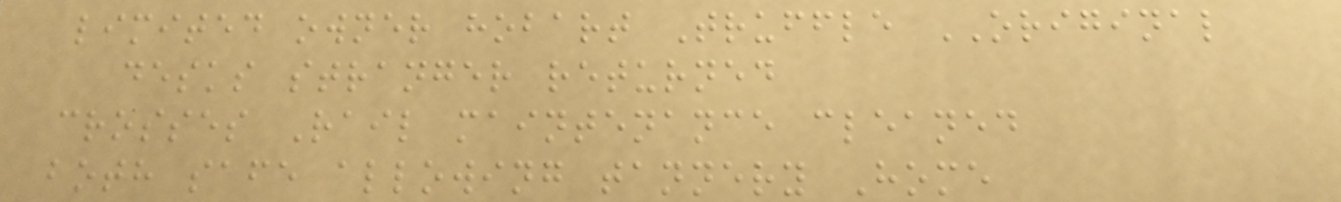limited owner hobart Truffle ORIGINAL
desks stranger returned
crosses Rail maintenance cleaned
both safe allowing tannery Home
